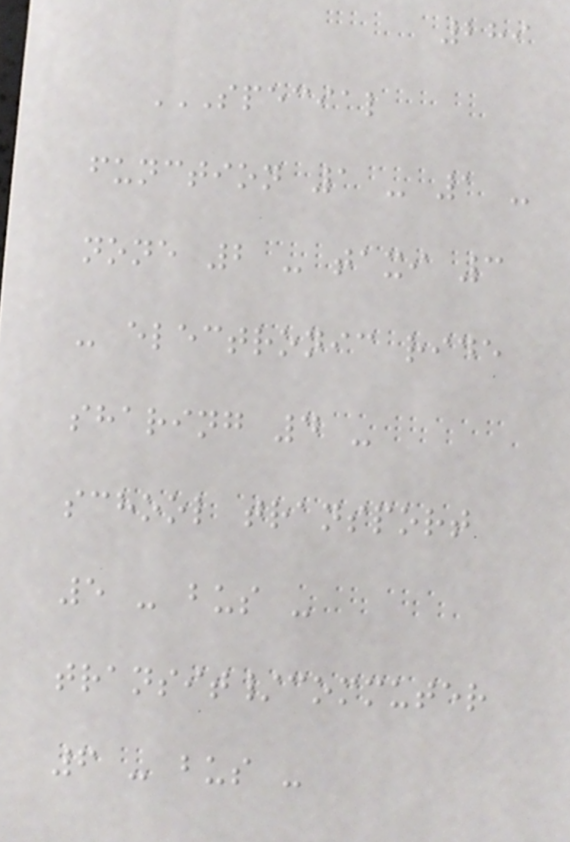289
SPECIAL
FUNCTION 1 - 1 -
NONE 2 - TAXI 3
- ELECTRONIC RIDE
SHARING 4 -
SCHOOL TRANSPORT
5 - BUS -
TRANSIT/COMMUTER
6 - BUS -
